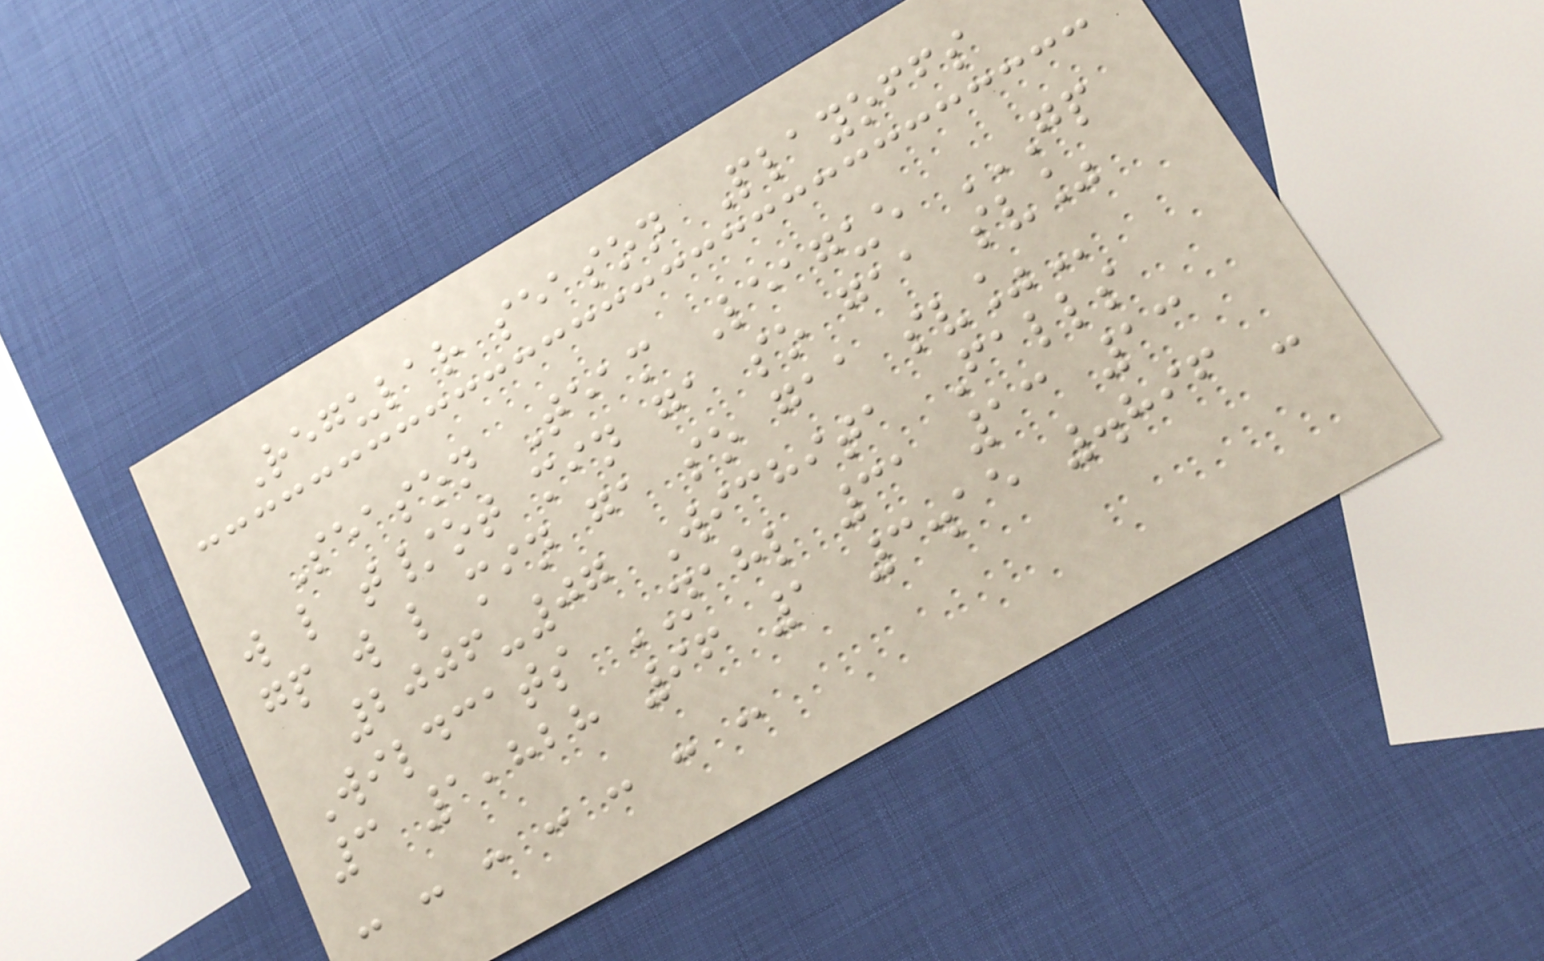Regular season Playoffs
Season Team League GP
W L T/OT MIN GA SO GAA SV%
GP W L MIN GA SO GAA SV%
2006-07 Wichita Falls
Wildcats NAHL 31 13 13
3 1,828 96 1 3.15 .896 -
- - - - - - -
